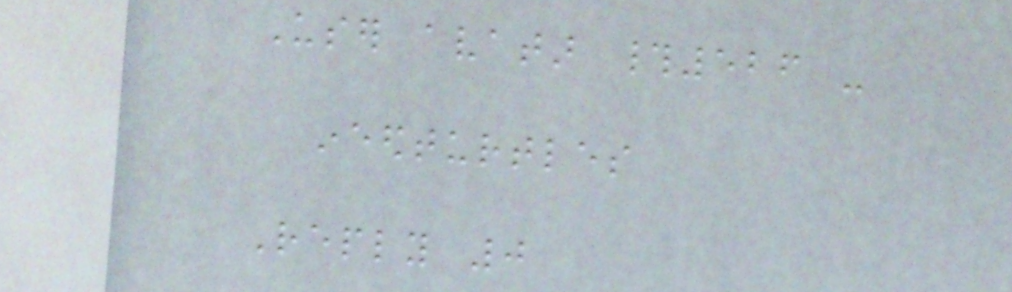User avatar #526 -
ineedturtles
Reply 0
